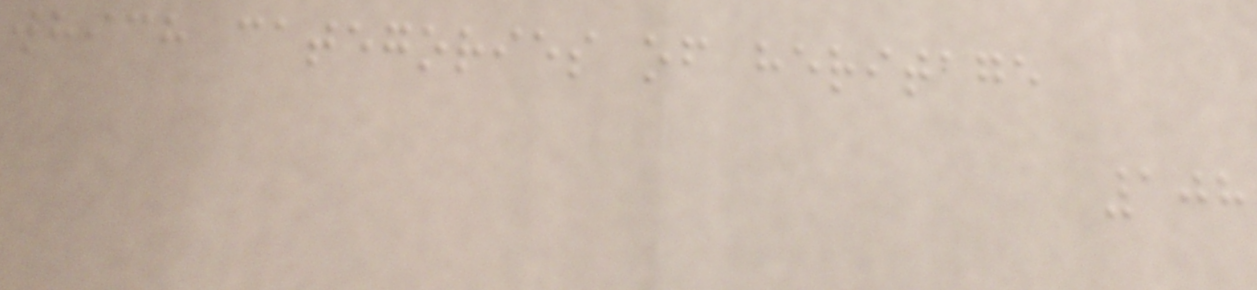which categories of heritage
108
